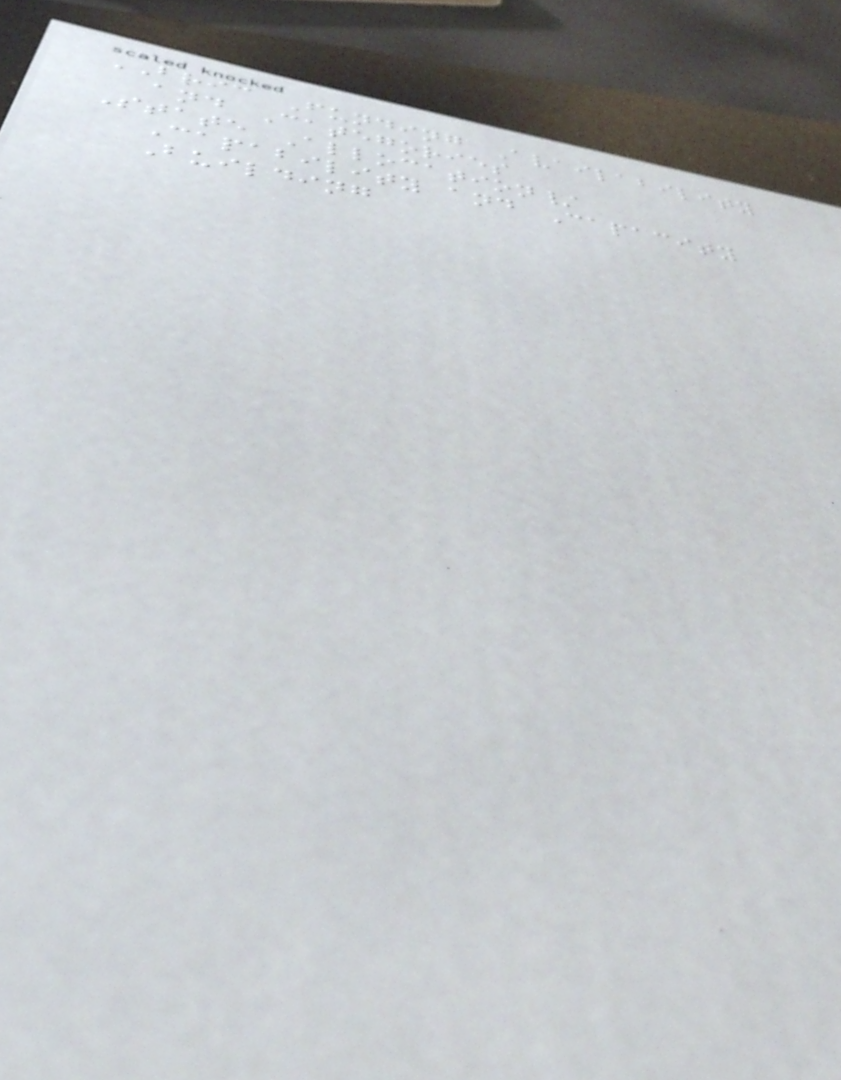BRIC Funding Availability
and Categories
State Allocation/
Capability and Capacity
Building
